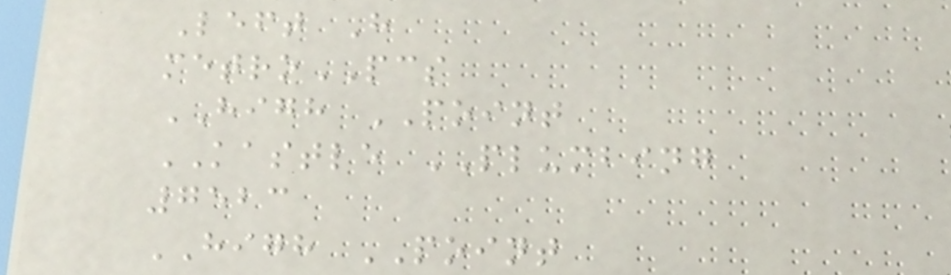Left H
metroPCS
HIGH POINT
KASTLE PLUMBING
7523
HIGH POINT
